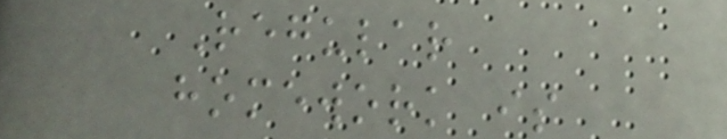Regular
homework is
